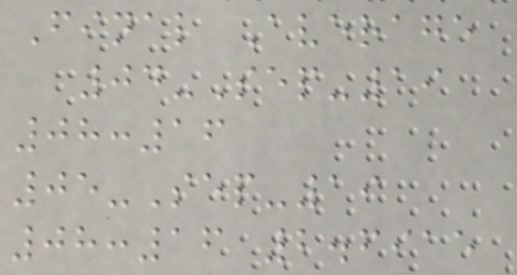Final Average
04-Sep-19
08:16
05-Sep-19
08:16 2.6915
